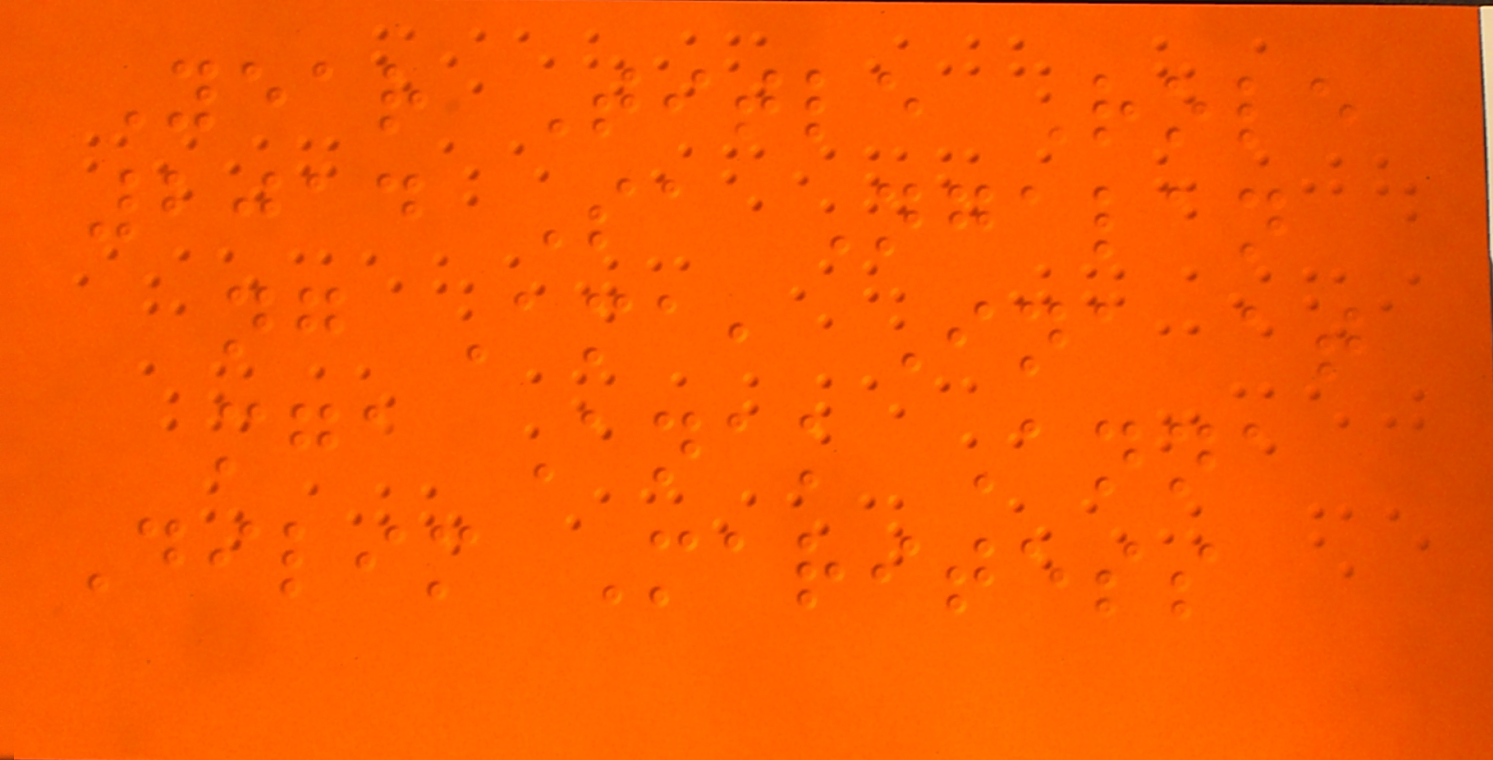Year Title Role
2014 Sa Ngalan
ng Ama, Ina at
mga Anak Anna
Dilim Maritess
